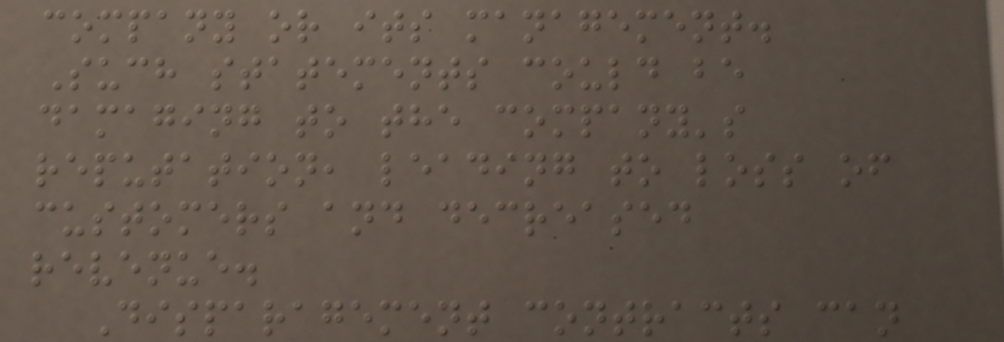company or its management.
Such statements could be
damaging to the company's
reputation, leading to loss of
customers and decreased
revenue.
Disparagement contracts can
